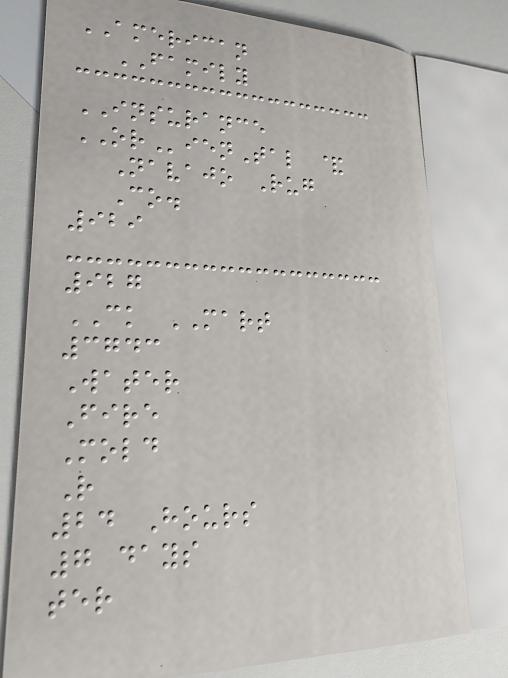AMERICAN
FAMILY
INSURANCE
ORienTal &
Navajo Rug
Co.
929
927
CK MART
3743
Water
Fire
Mold
R
24 Hours
7 days
ter
